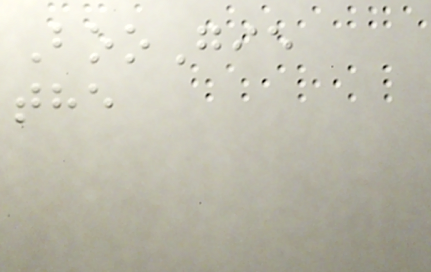BooGie
the
